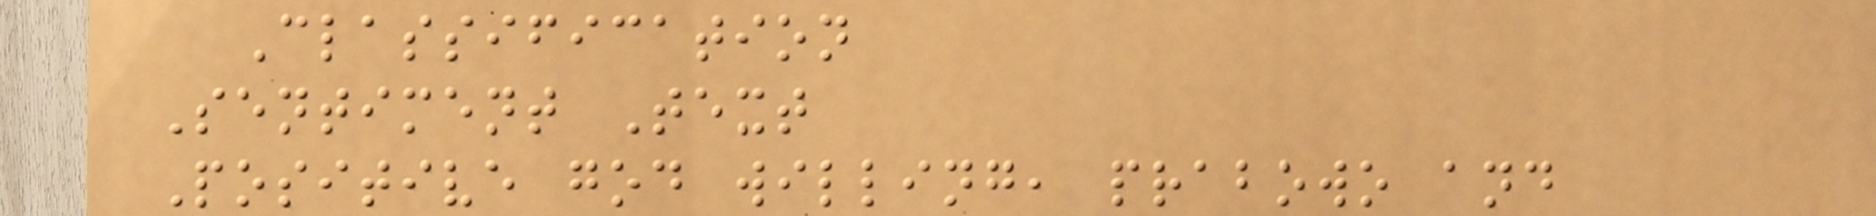Classification
Sentiment Text
Positive god willing, prabowo and
